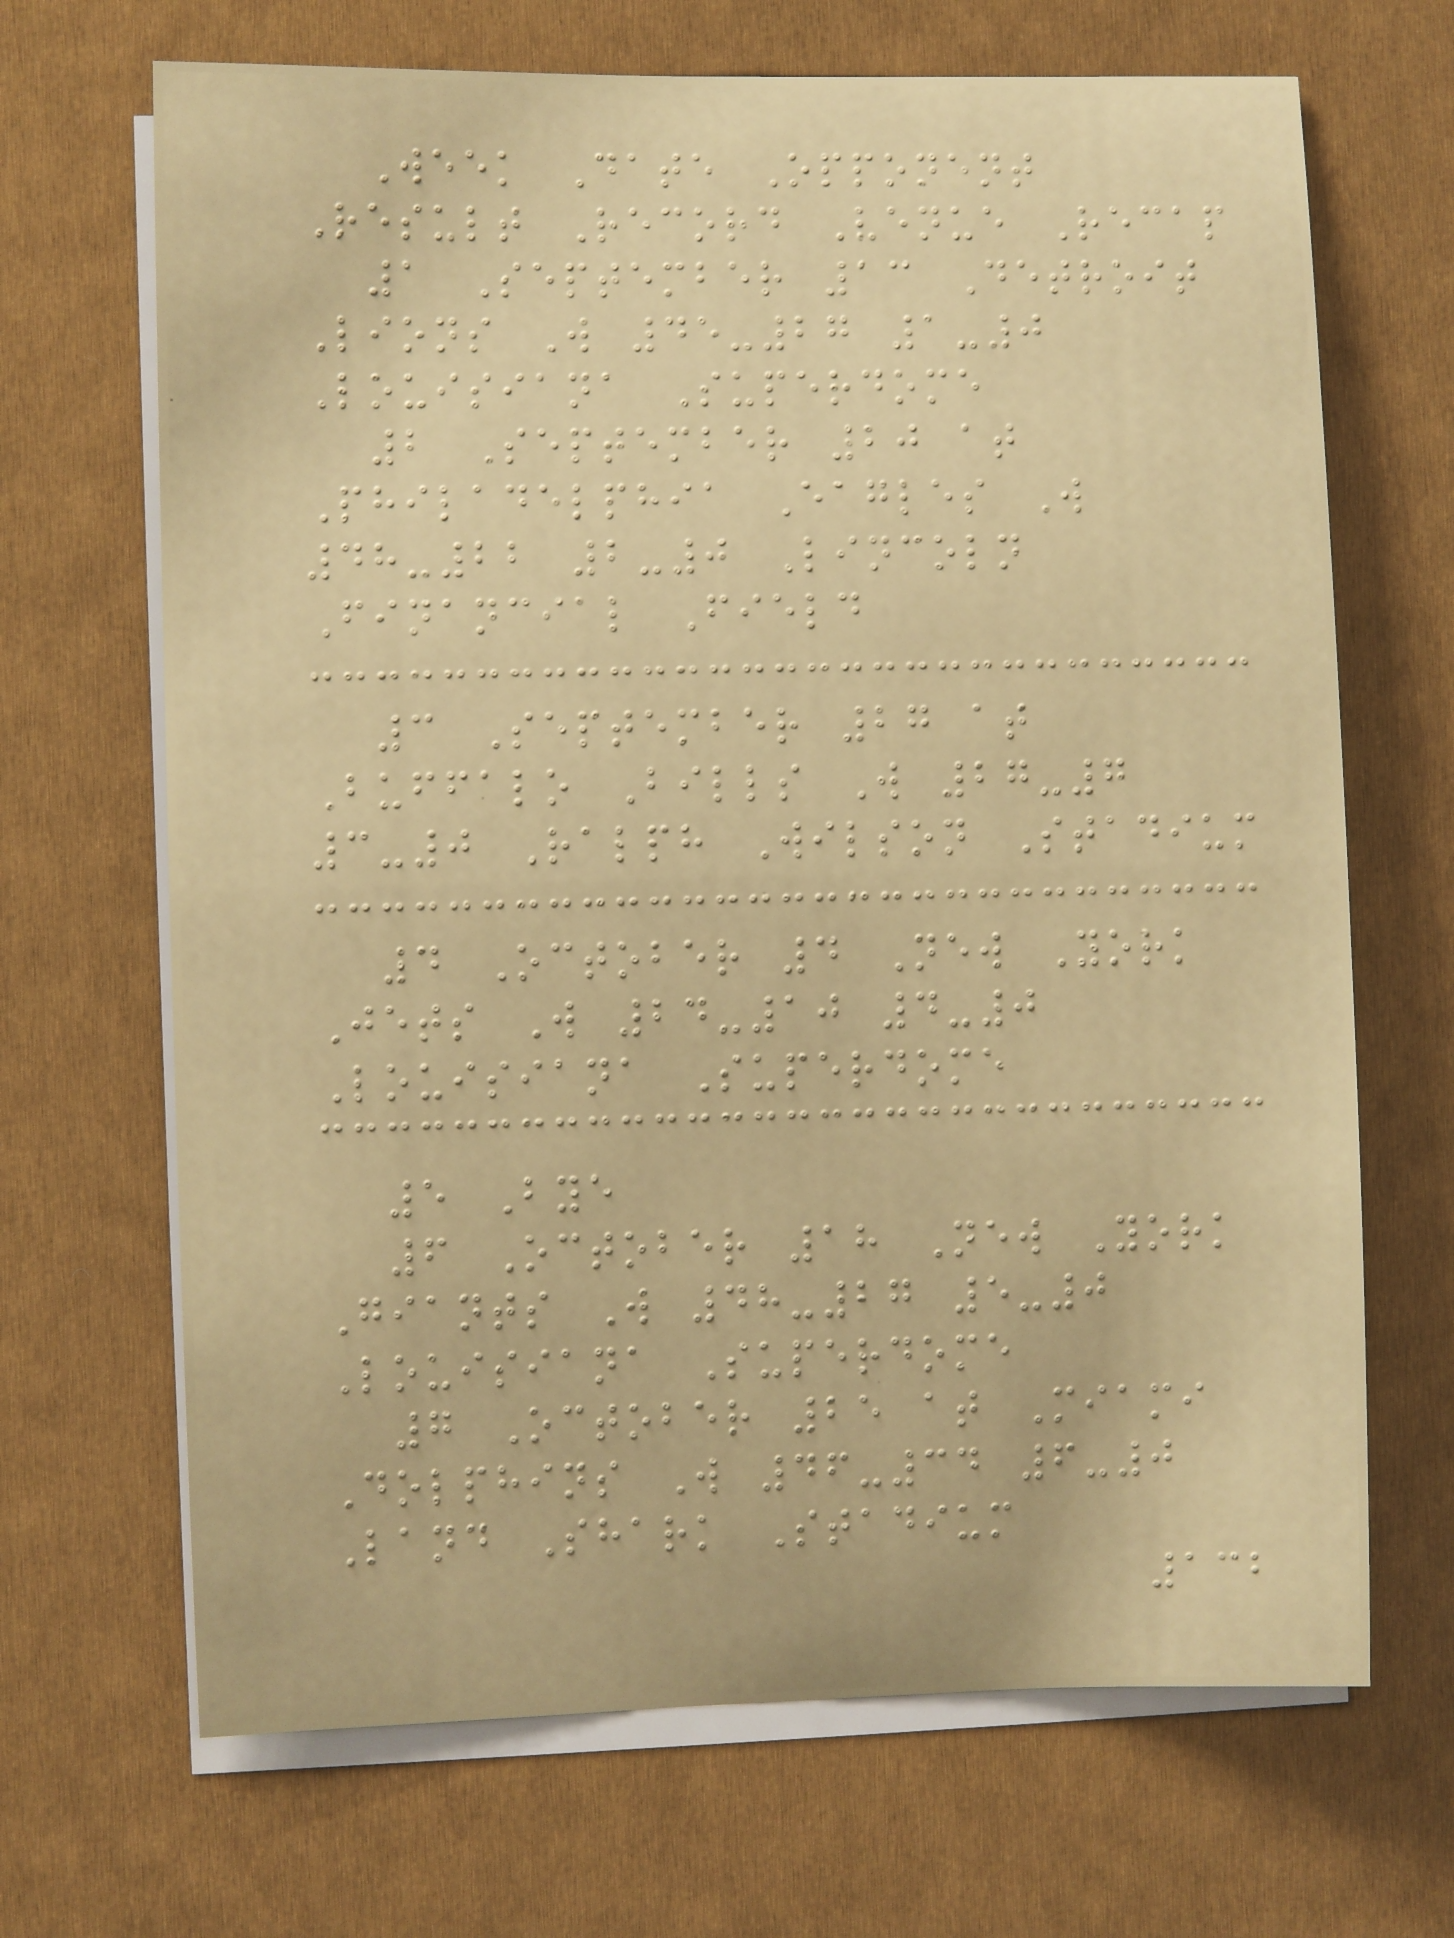Week Date Opponent
Result Record Venue Recap
1 September 13 Detroit
Lions W 45-27 1-0
Louisiana Superdome
2 September 20 at
Philadelphia Eagles W
48-22 2-0 Lincoln
Financial Field
3 September 27 at
Buffalo Bills W 27-7
3-0 Ralph Wilson Stadium
4 October 4 New York
Jets W 24-10 4-0
Louisiana Superdome
5 Bye
6 October 18 New York
Giants W 48-27 5-0
Louisiana Superdome
7 October 25 at Miami
Dolphins W 46-34 6-0
Land Shark Stadium
132
